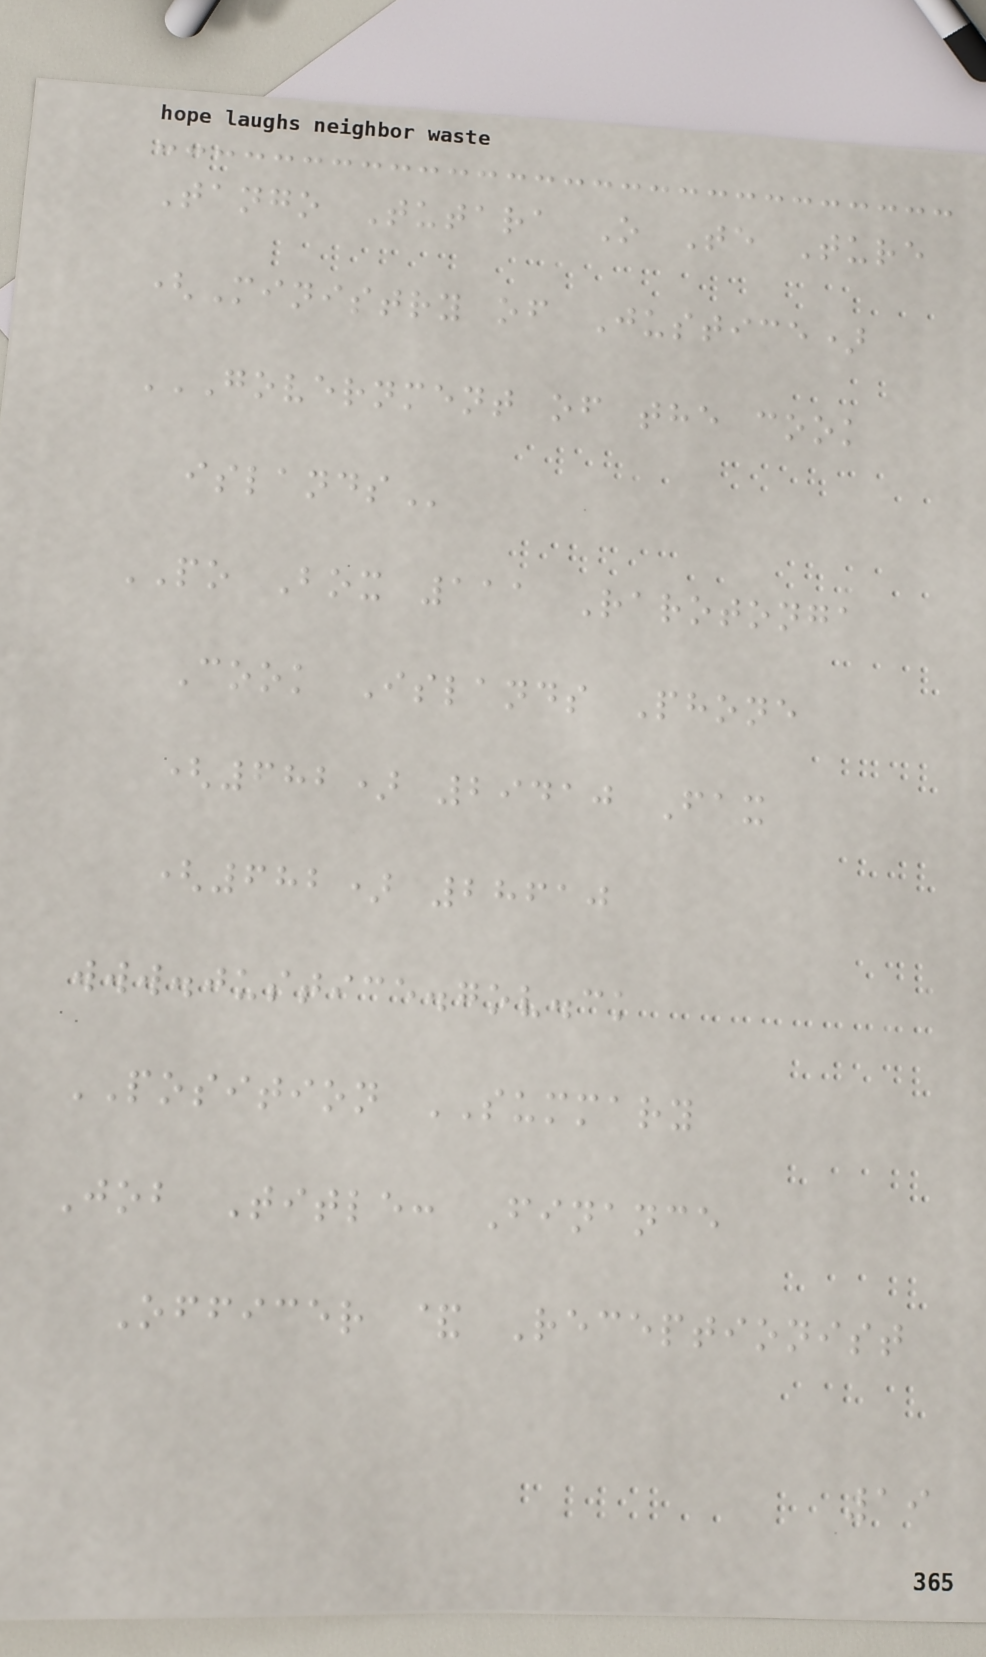Tango Tutara O Te Ture
(Ministry of Justice)
GOVERNMENT OF THE COOK
ISLANDS
PO Box 111 Rarotonga
Cook Islands Phone
(682) 29410 Fax
(682) 28610
www.justice.gov.ck
POSITION SUMMARY
Job Title: Finance
Officer & Receptionist
19
